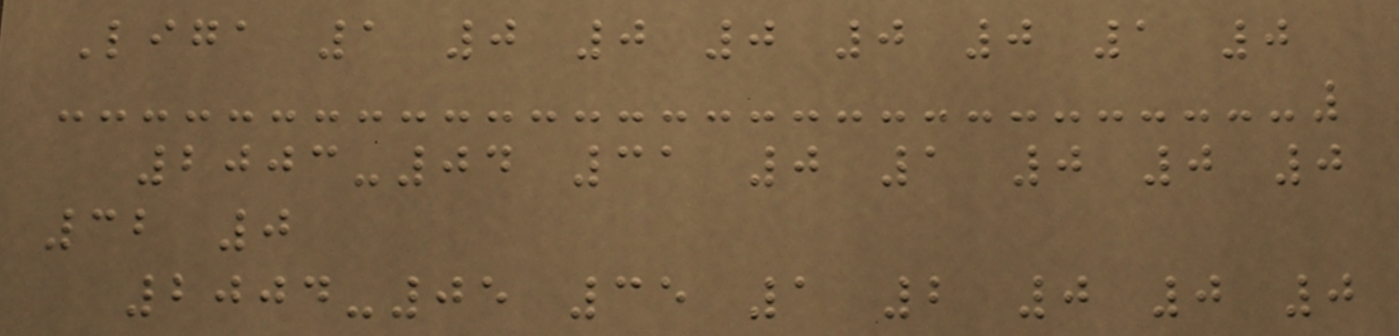Liga 1 0 0 0 0 0 1 0
2003-04 31 0 1 0 0 0
32 0
2004-05 35 1 2 0 0 0
